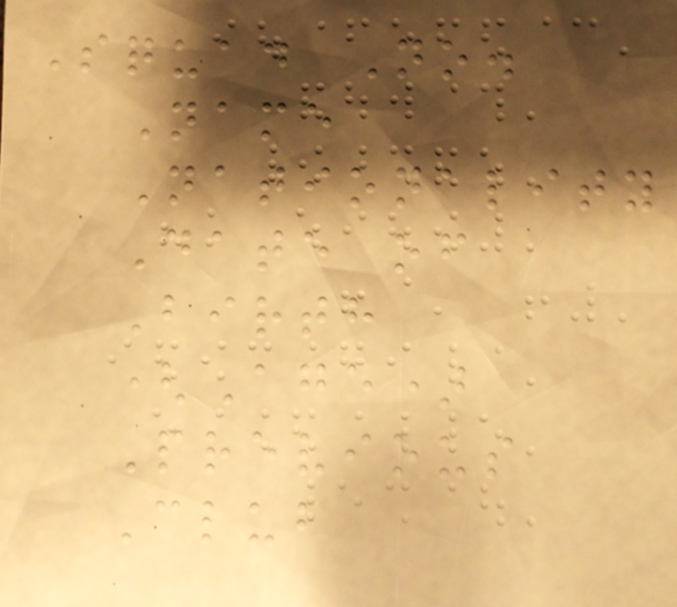Squad No.
Name
Nationality
Date of
Birth
(Age)
Previous
Club
